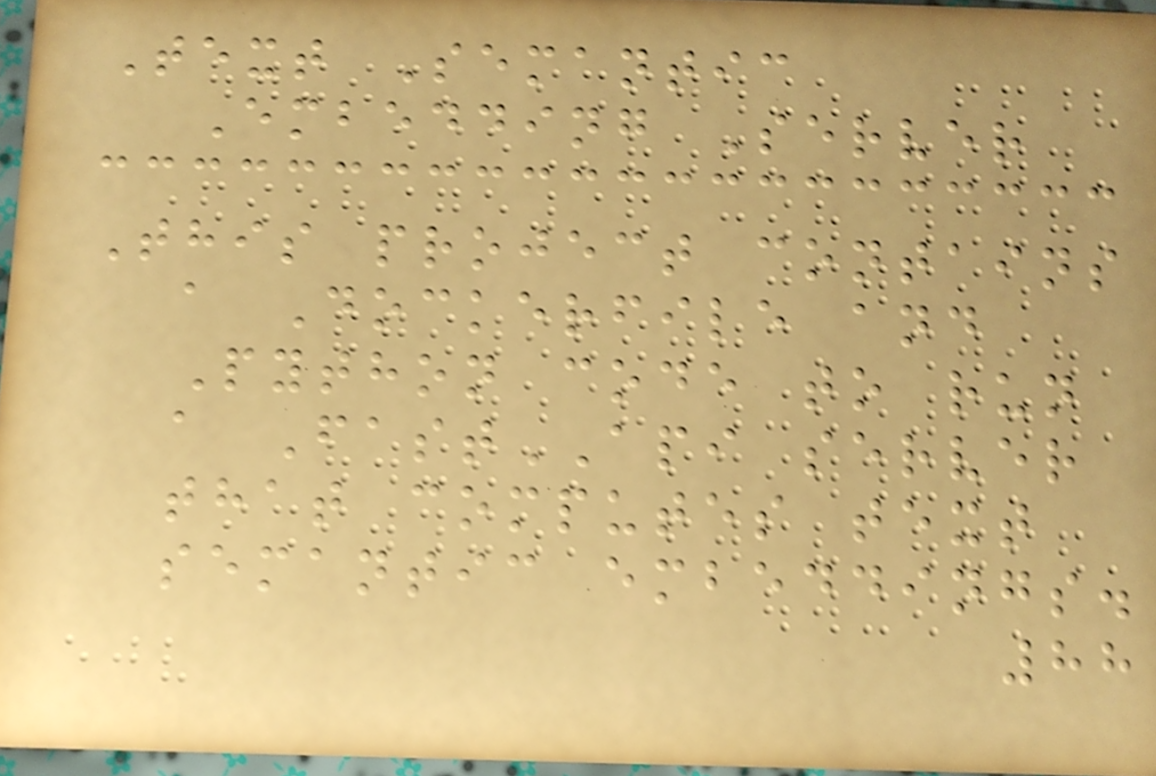Text Semantic
Embedding Server
This project contains
a Dockerfile and
Python code to run
a FastAPI server
that computes text
semantic embeddings.
88
